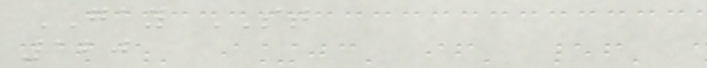GAY ST
120
